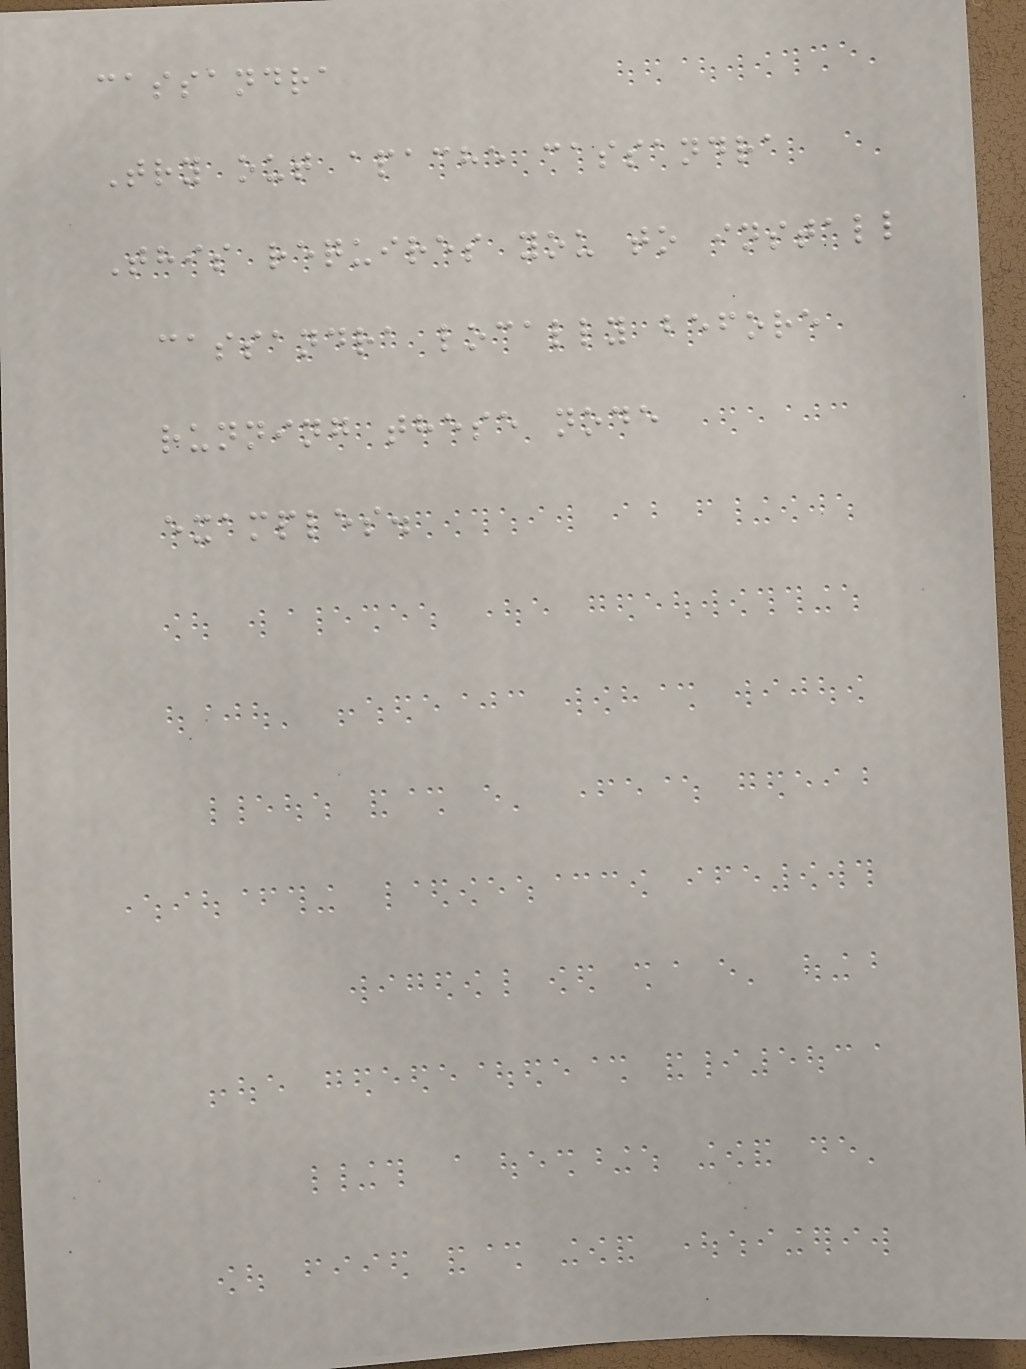cassandra
Try out apache cassandra
This requires you to install
cassandra locally before
running these node
examples.
